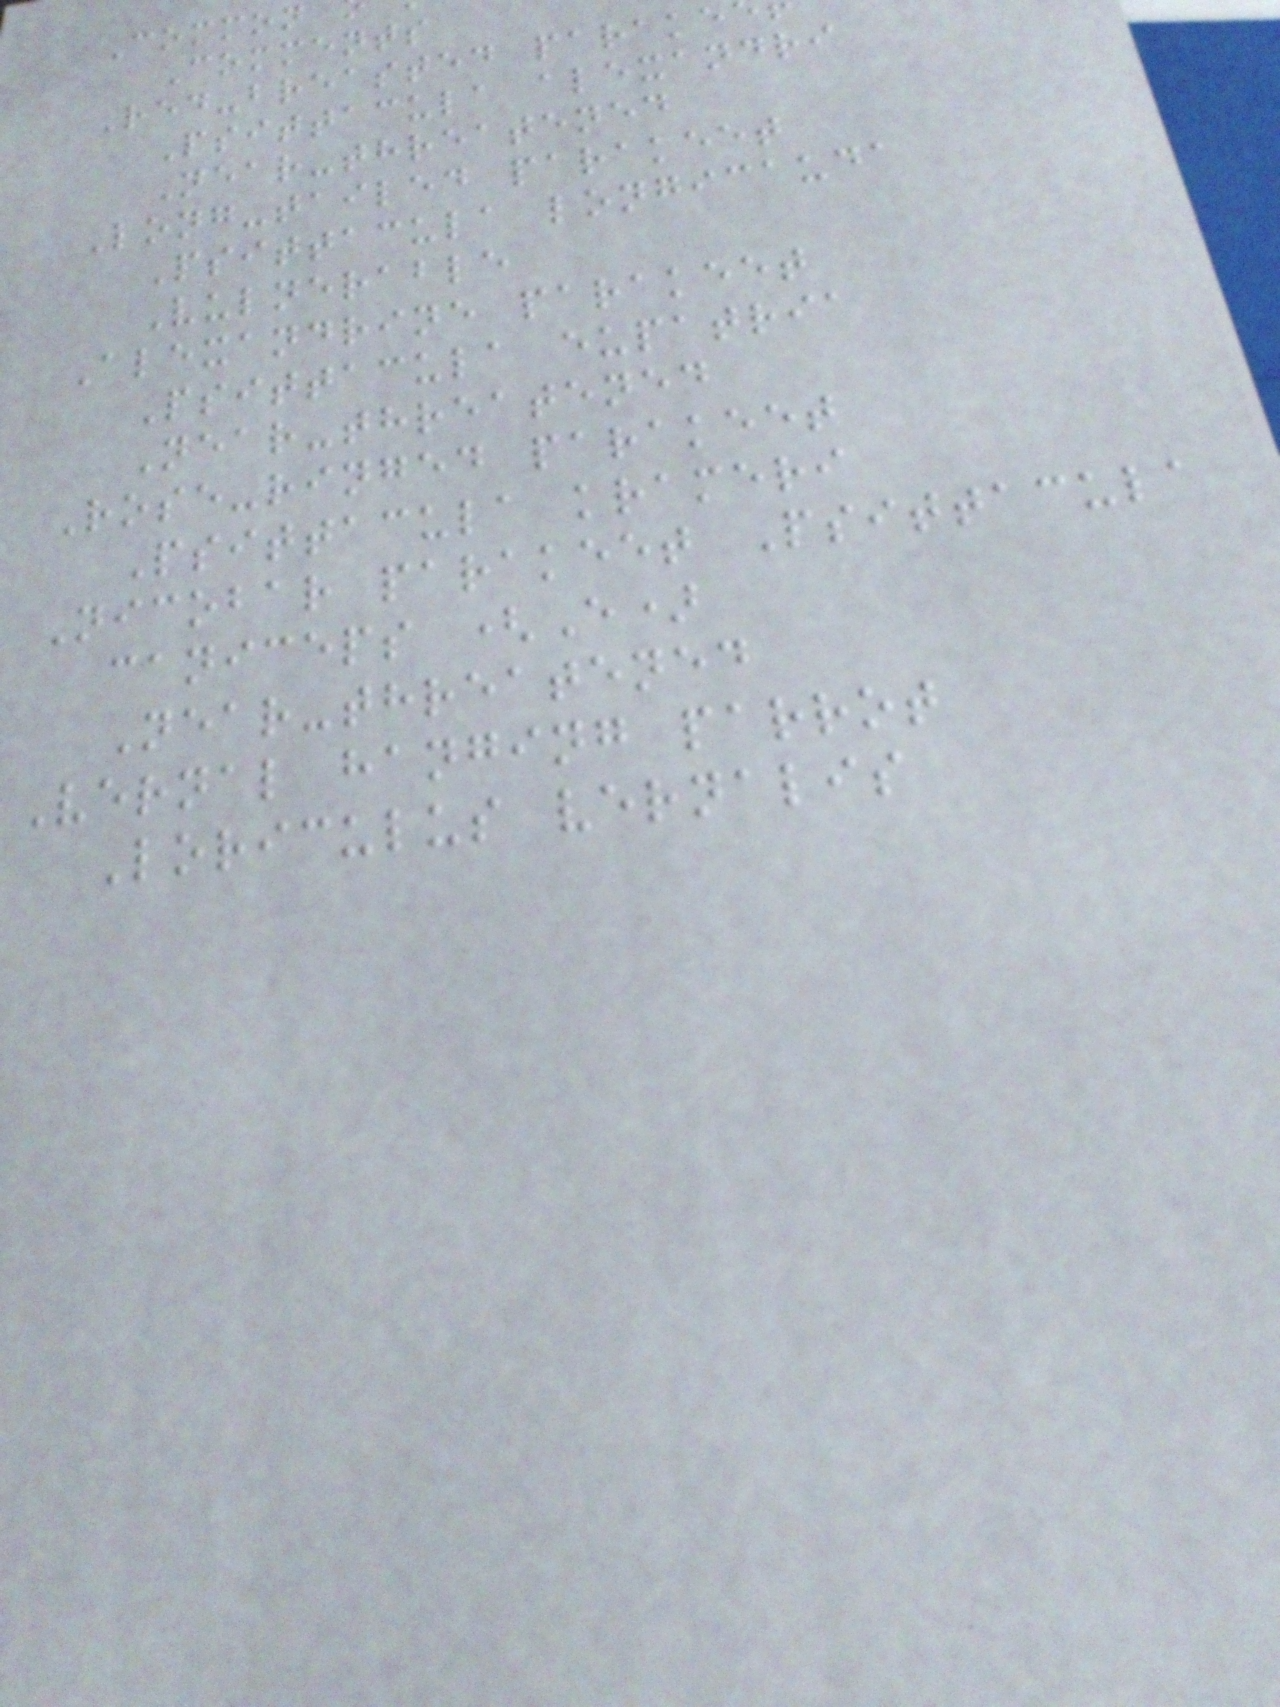Common
Comments
Red-breasted parake
Psittacula alexandri
Near-threatened
Long-tailed parakeet
Psittacula longicauda
Vulnerable
Alexandrine parakeet
Psittacula eupatria
Near-threatened
Rose-ringed parakeet
Psittacula krameri
Nicobar parakeet Psittacula
caniceps (E)
Near-threatened
Vernal hanging parrot
Loriculus vernalis
